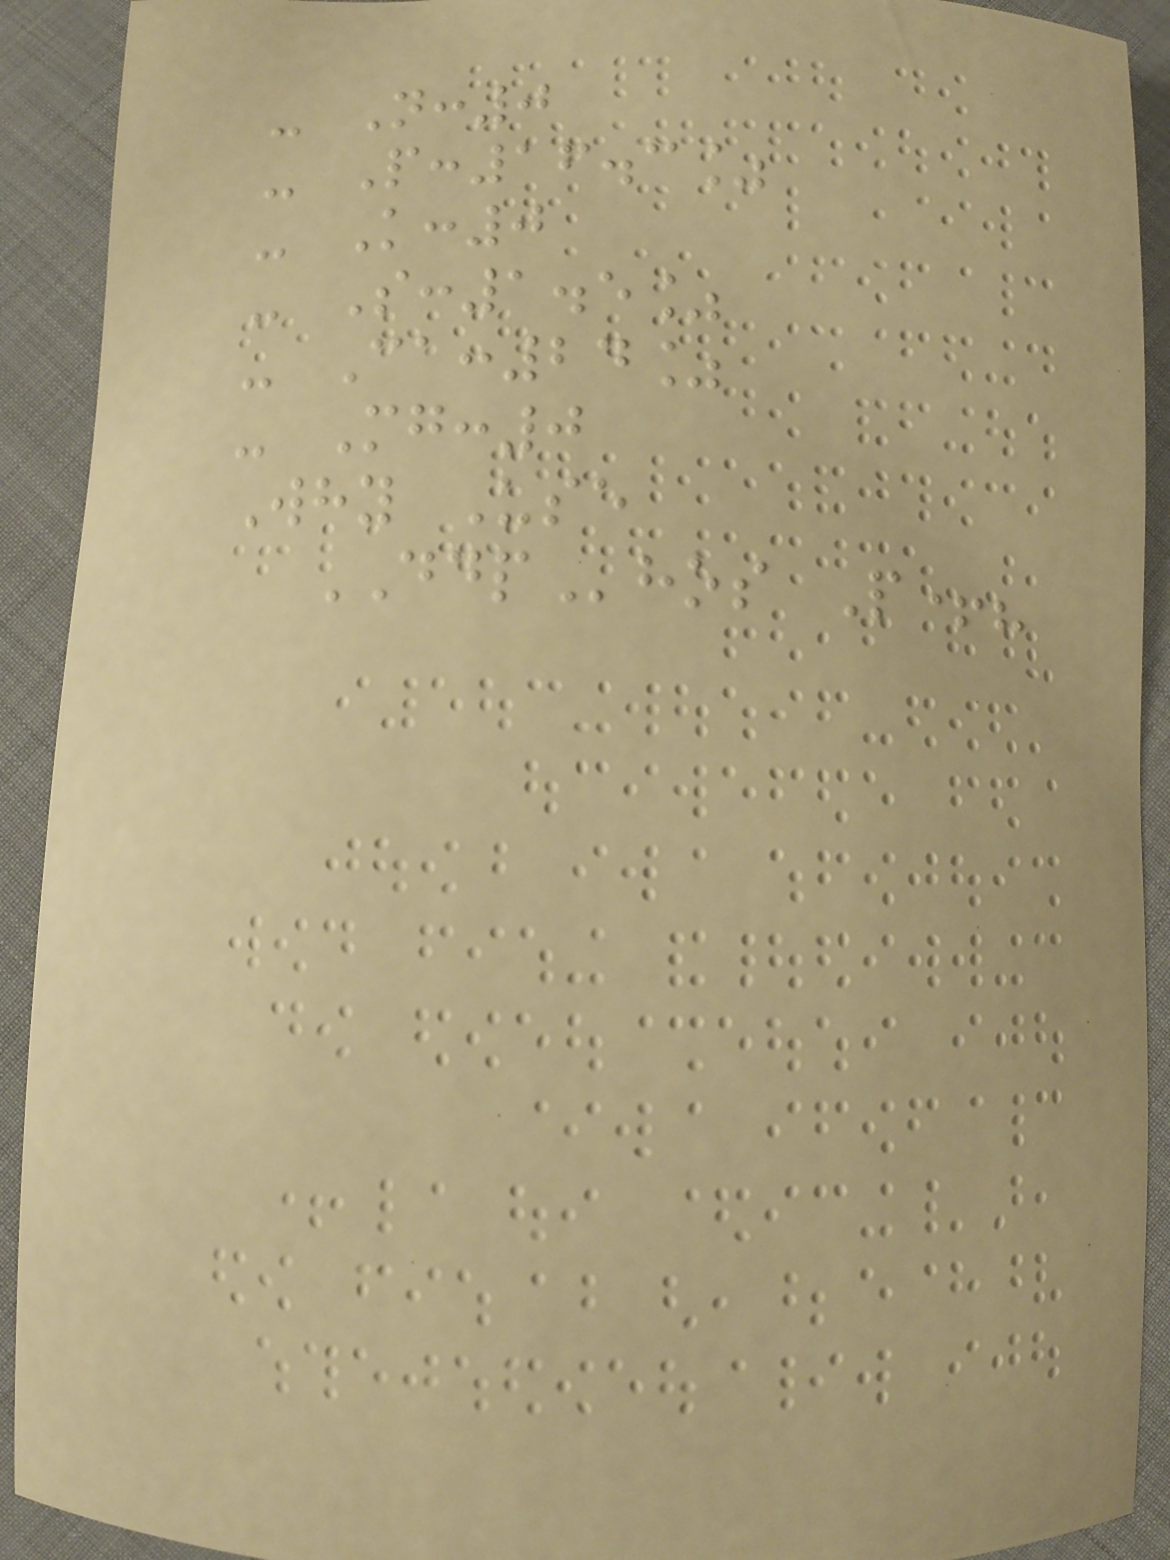- N:0
- P:16.3%
- K:0
- S:1.5%
- Ca:24%
- Mg:0
Why Use
DDPhos P+?
